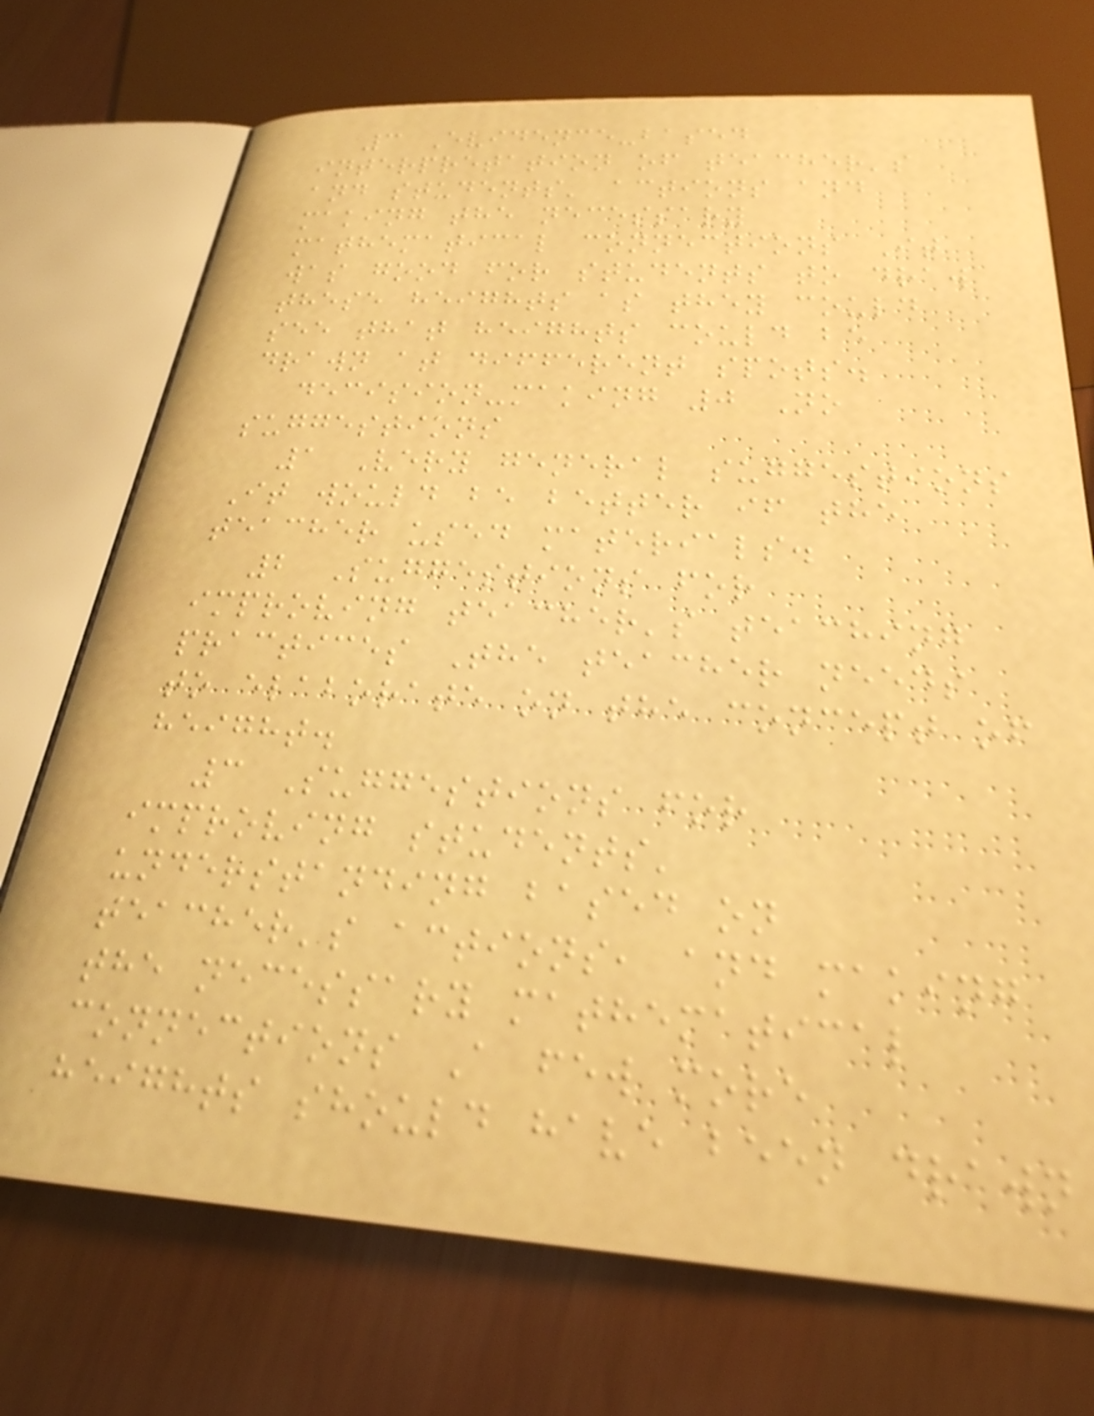3 Evidence-based
interpretation of teacher's
and students' actions and
making the necessary
mathematical connections It
was good for students to draw
these heights as they could
see that heights could be
drawn at different spots.
decision-making 0 No
suggestions
1 Very general suggestions
It would be better if the
teacher used materials.
2 Suggestions for
improving teacher's teaching
practices The teacher needs
to elaborate on the concept of
height.
3 Suggestions for
improving students'
understanding based on
teacher's actions, and making
the necessary mathematical
connections A few more
heights should have been drawn
